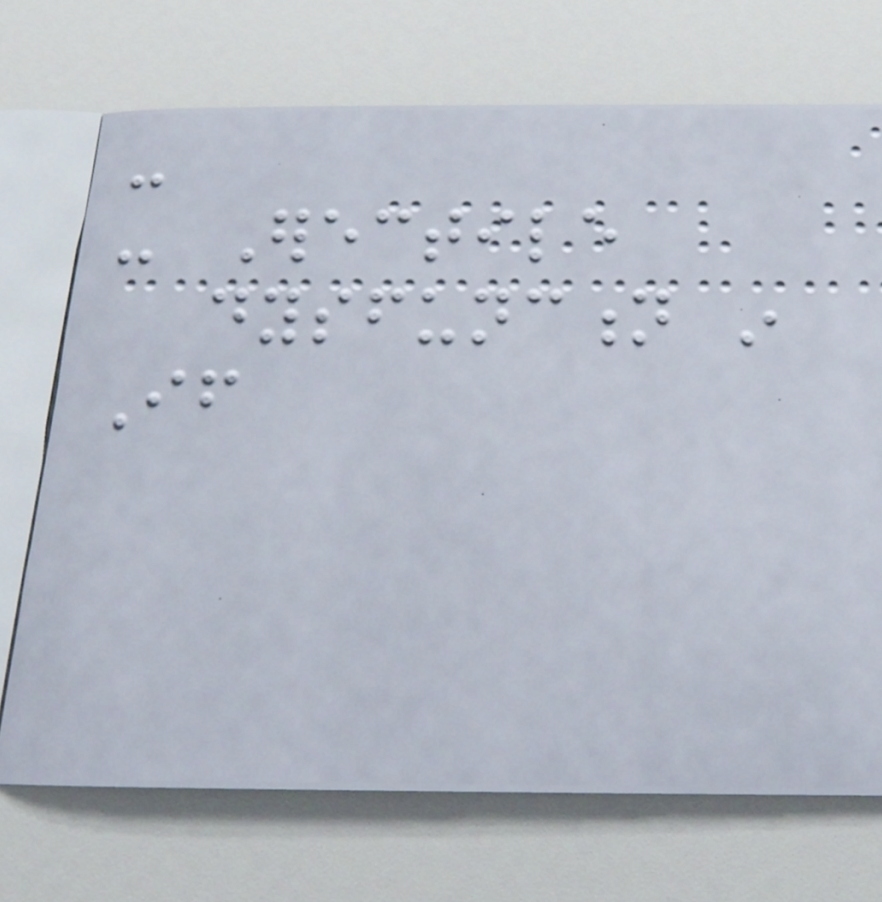-
- Erectile
dysfunction in
If
